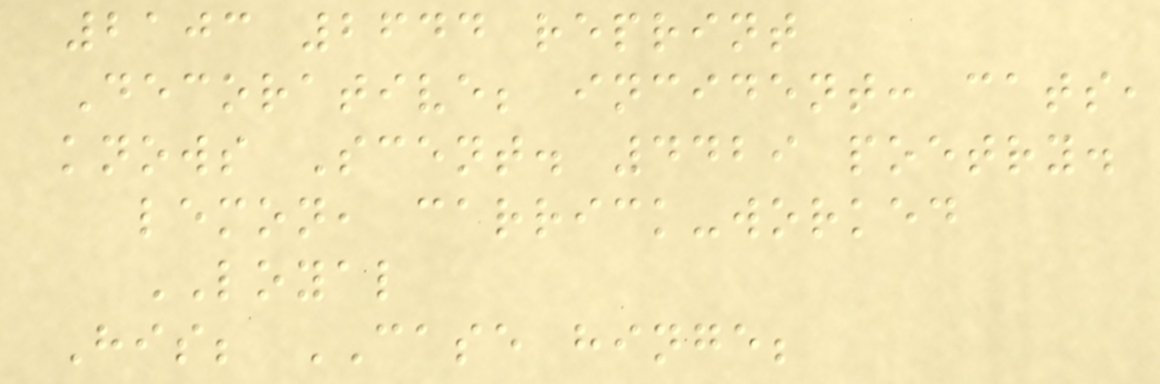2103 2644 reprint
Decorative; incident: cats,
knows Scent. 4429 poetry.
lemon, carrick-worked
LOYAL
His; CASE hinge;
